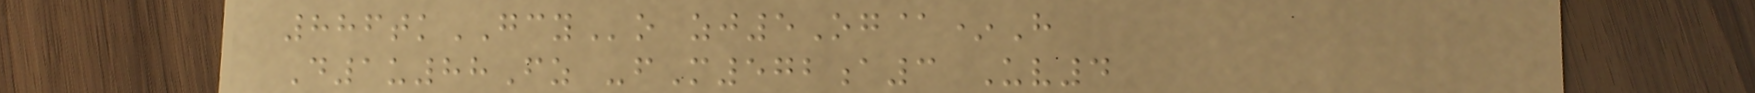886tkGCYo zj5Og@*H
D1u88Fz -fM572a3 Uv4
